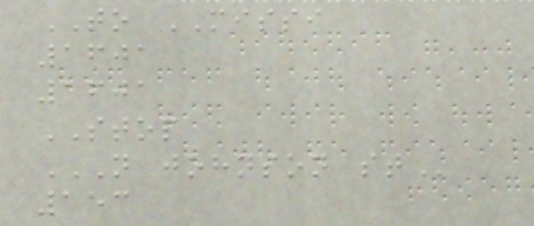TO MISSI
1601
1601
STOP
N JOHNSON ST
153
